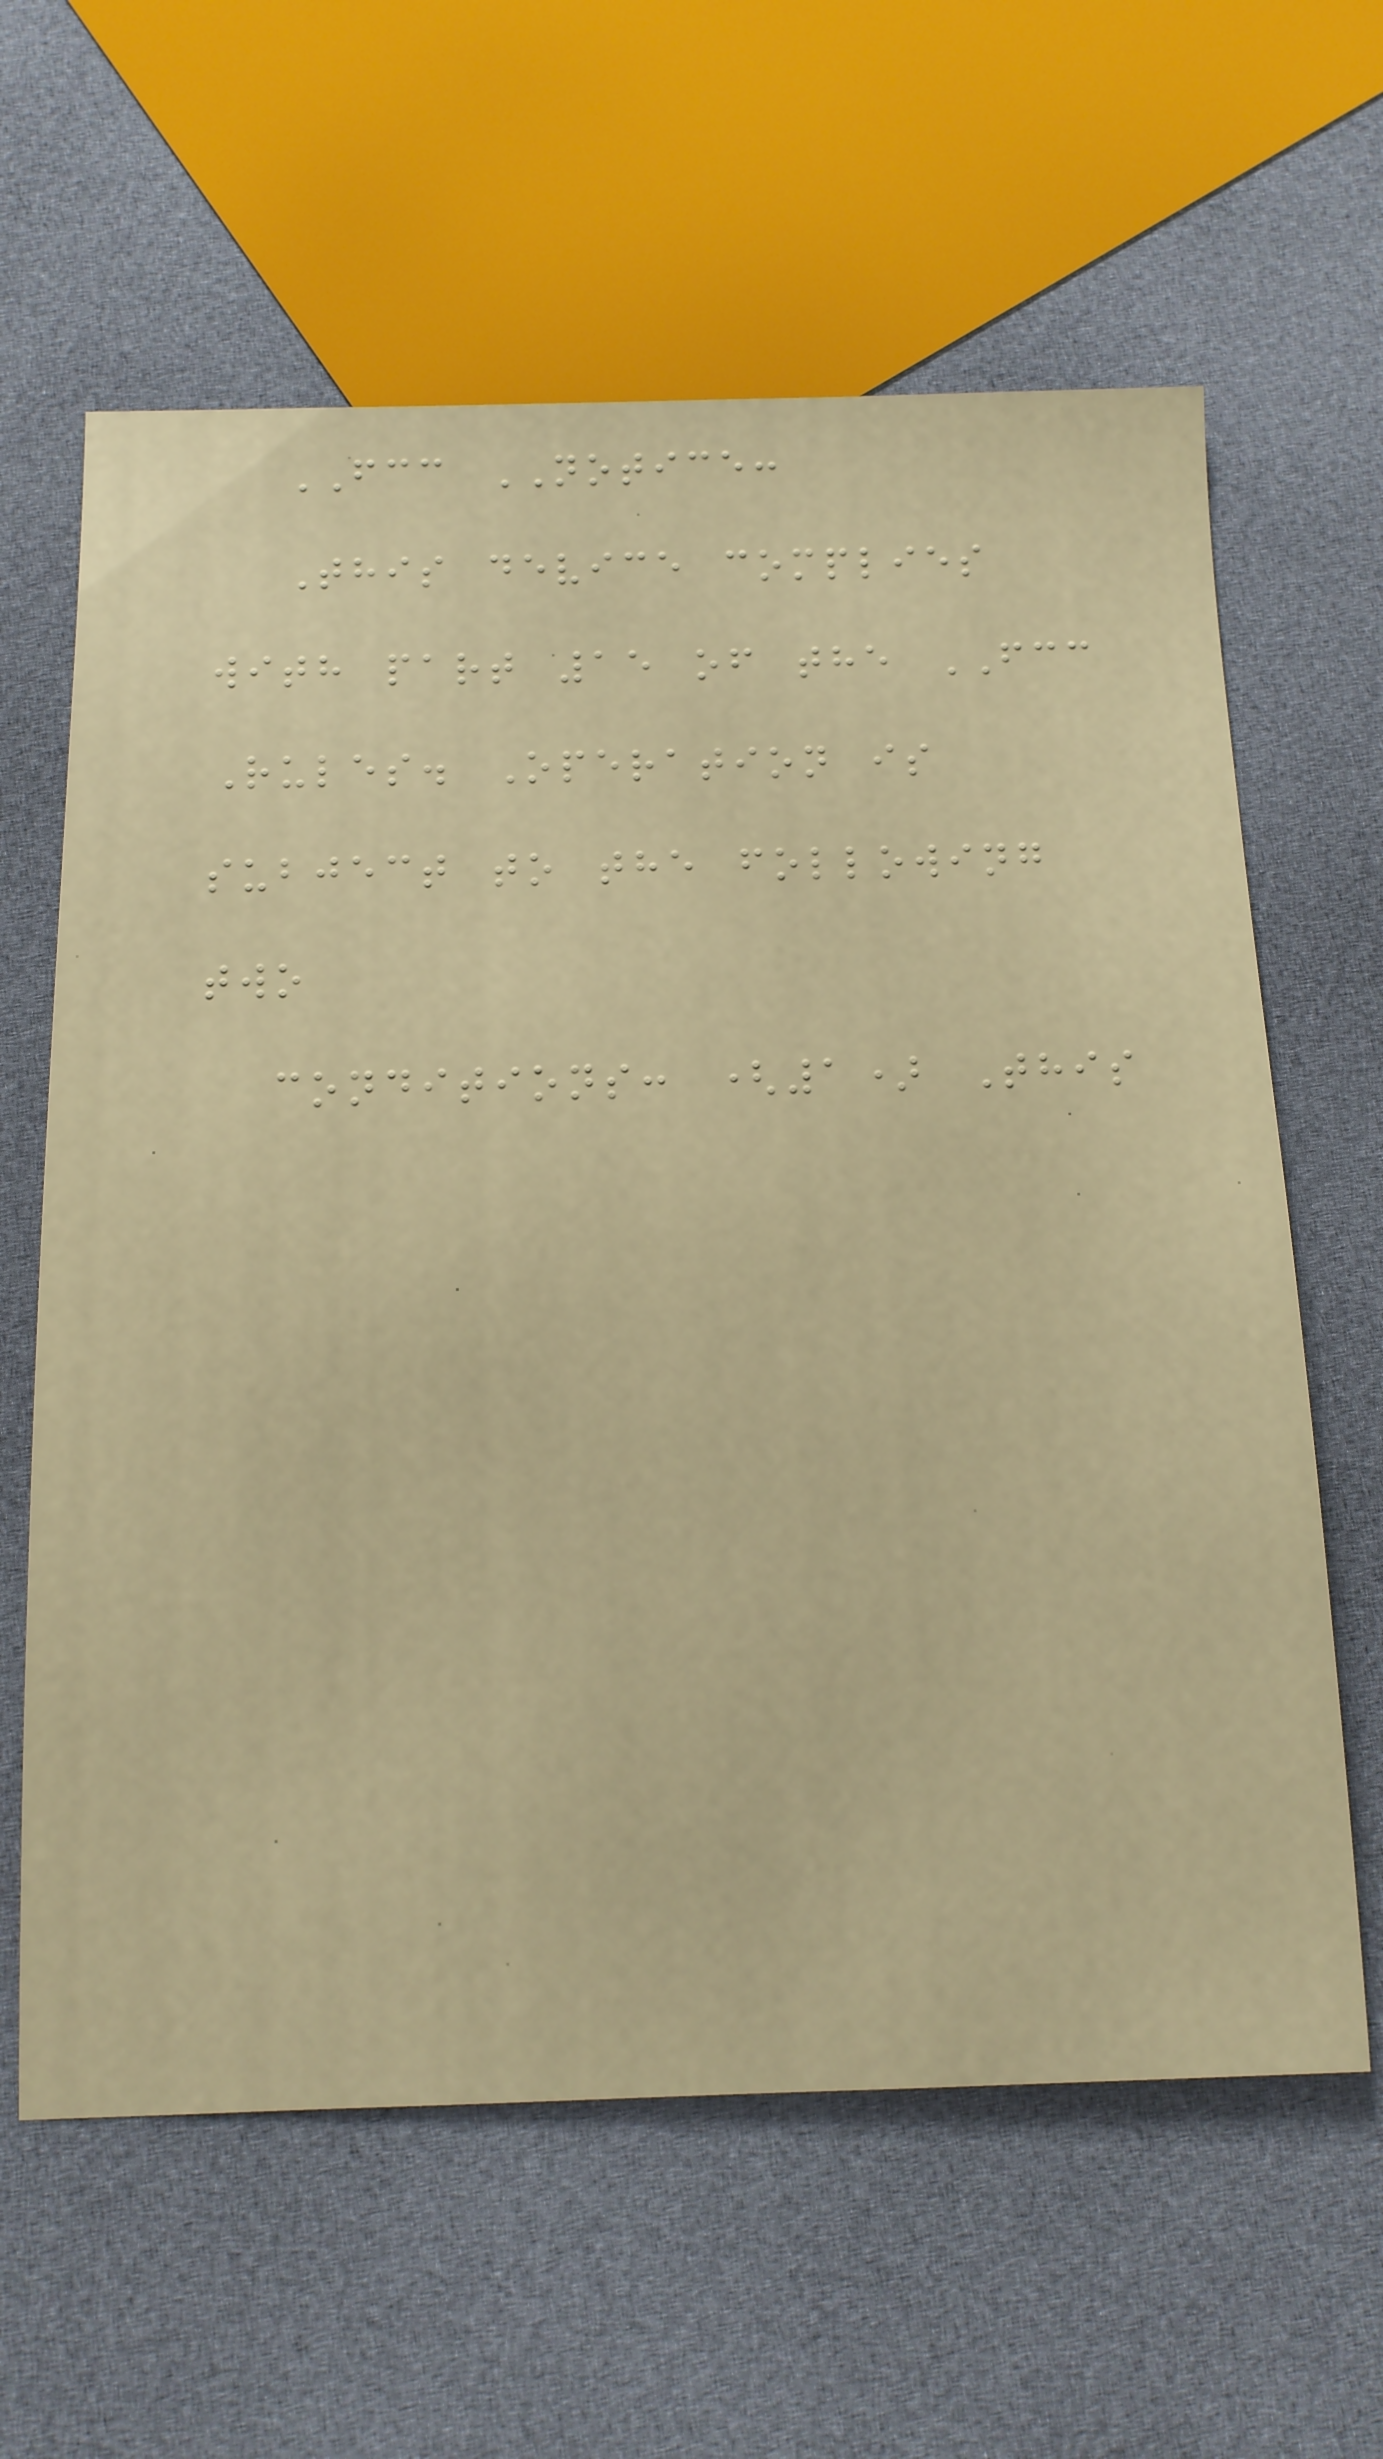FCC NOTICE:
This device complies
with part 15 of the FCC
Rules. Operation is
subject to the following
two
conditions: (1) This
